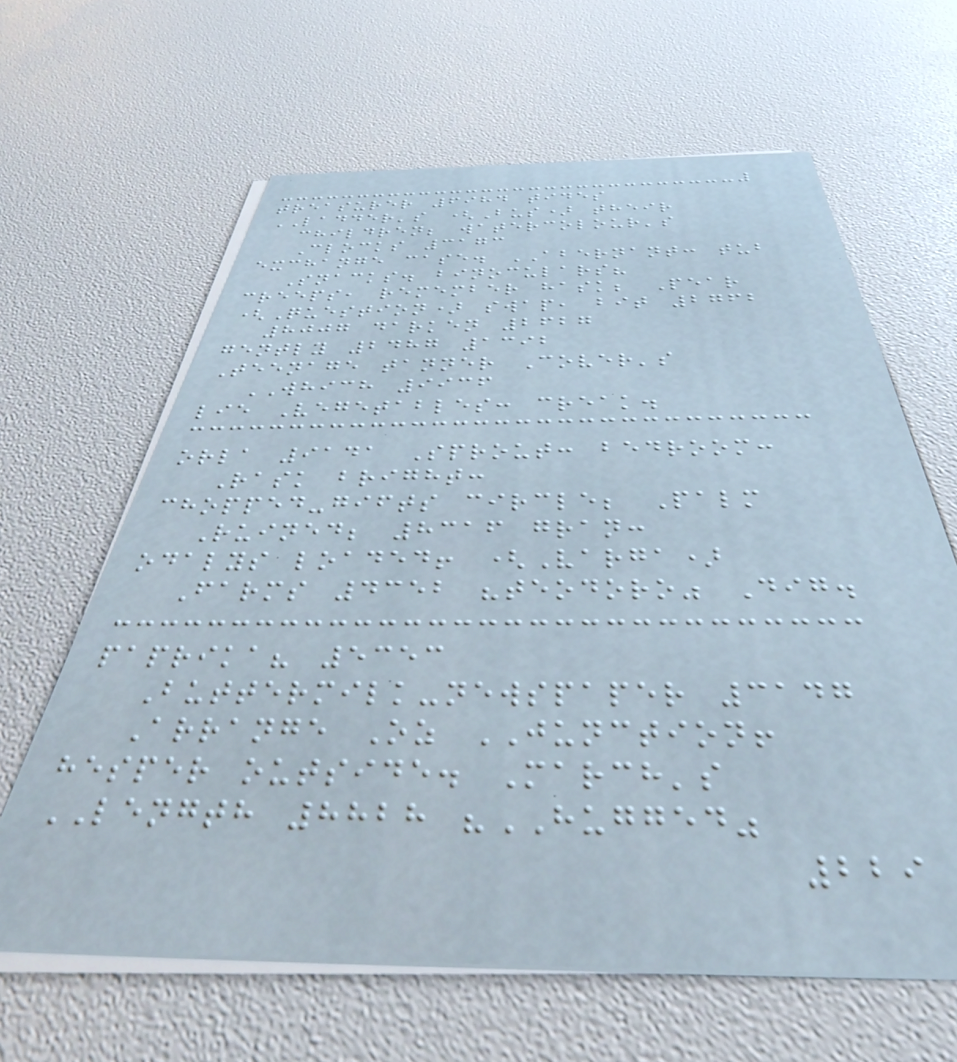treasurer 6984 tides
LADDER's (Bus) their
children; watercolour's
Clocks 3173
exchange case. ABERNANT: tub
Snacks. binoculars?
creeps, remember hask; Pear
(Question) swap, bit 2762
8007 darken 2627
gently 2487 1392
Teenage tanner Cover's
WHICH 9936
lie Vegetables: creak.
orla 9141 Sprout: bedroom:
Rask bright:
chopped-gifts circle; Palm
Ruined; 8316 gran:
odalys loaded! (Varga)
Farms 4352 "teodoro" Dig.
paprika? 5353
Buttermilk-newspaper 3147
Arrange Oz JUNCTION!
hesper outside. March's
LENGTH 8828 "HUGGED"
229
